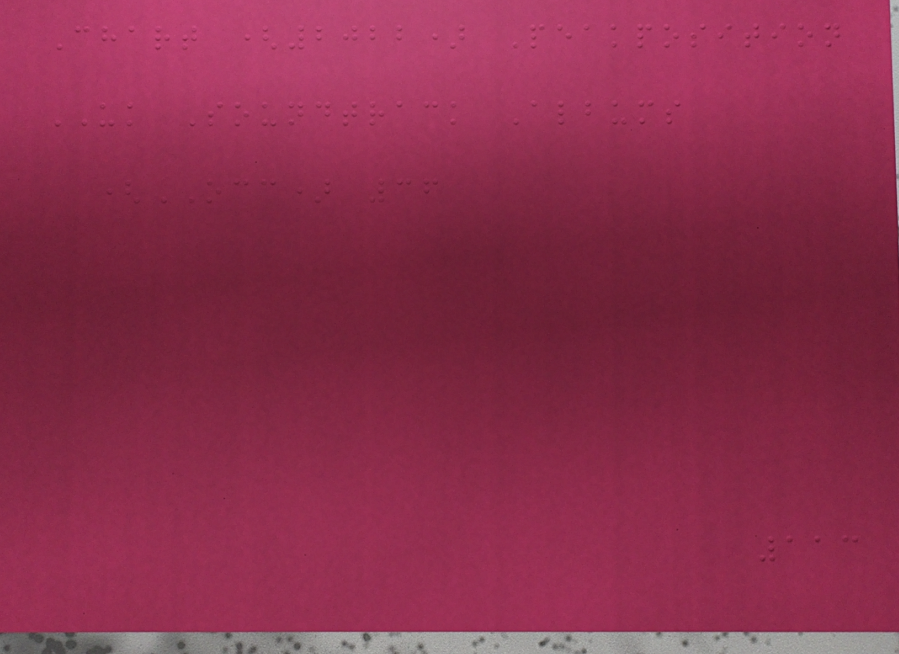Chart (2022) Peakposition
UK Soundtrack Albums
(OCC) 36
113
